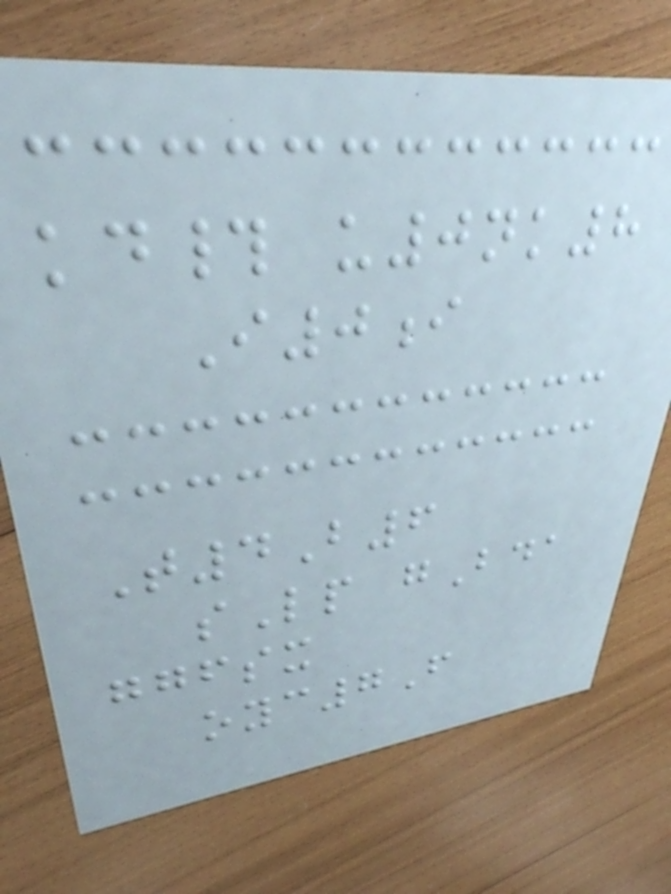kd# u0nk8
I0i
T4B6
sLp gBda
ggfsx
oyc7F
